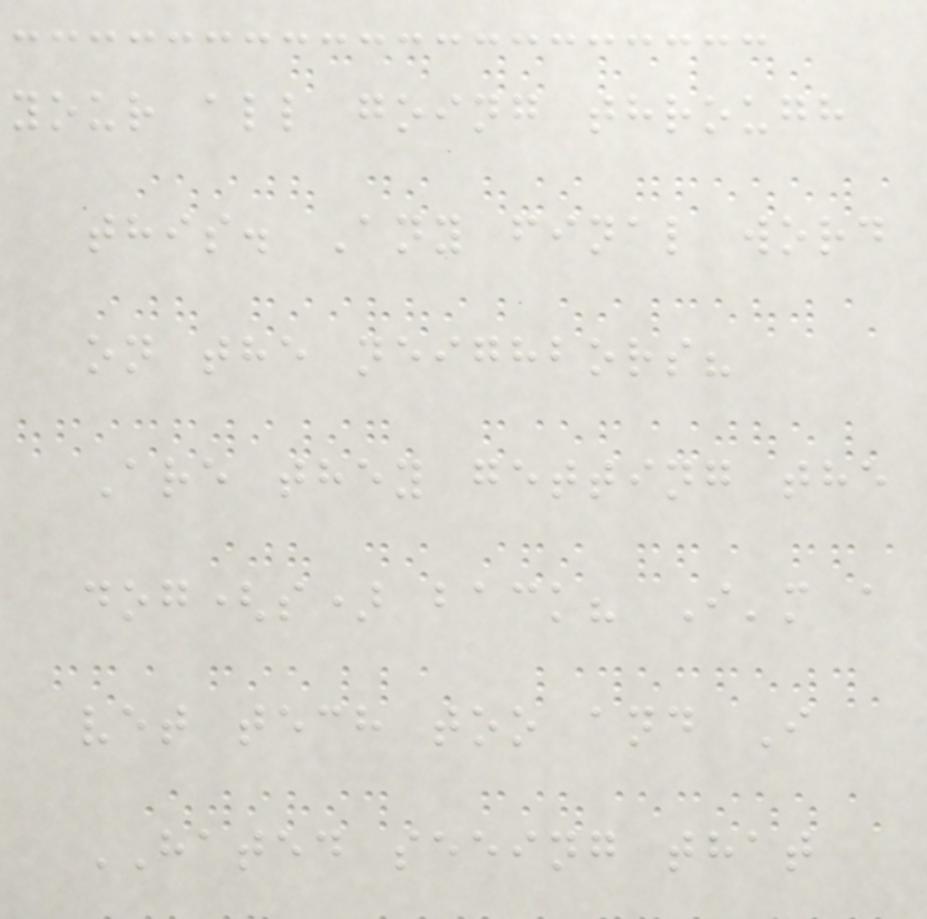your all going through
this. Any final word
on the neighbors?
Are they getting the
dog(s) back? I'm a
vet tech too and I
HATED seeing that
